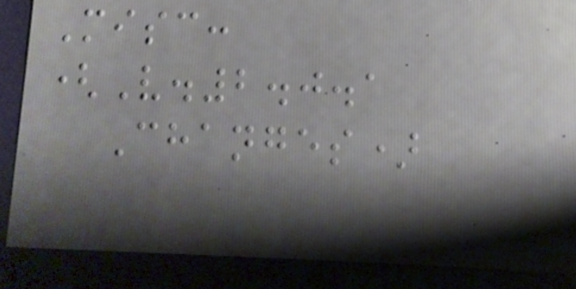Misc:
(V.2.0.1
Changes)
